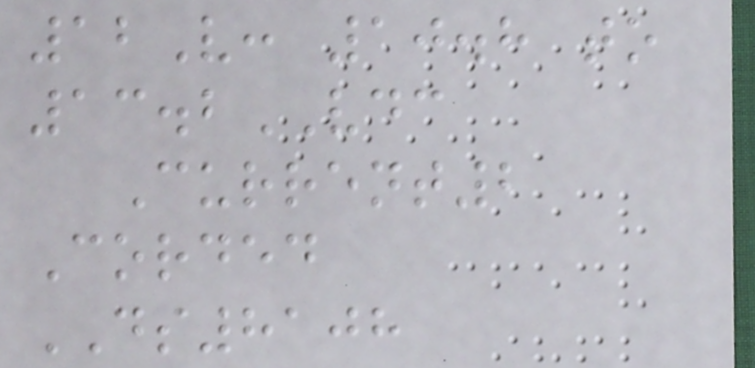12V: 10.8 to
13.2VDC
Current2
Corded
DS8108
